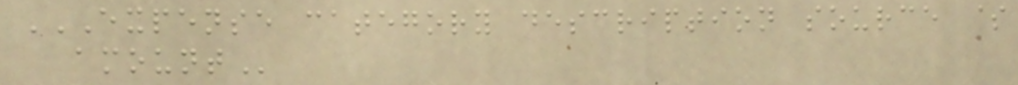EXPENSE CATEGORY DESCRIPTION SOURCE $
AMOUNT
